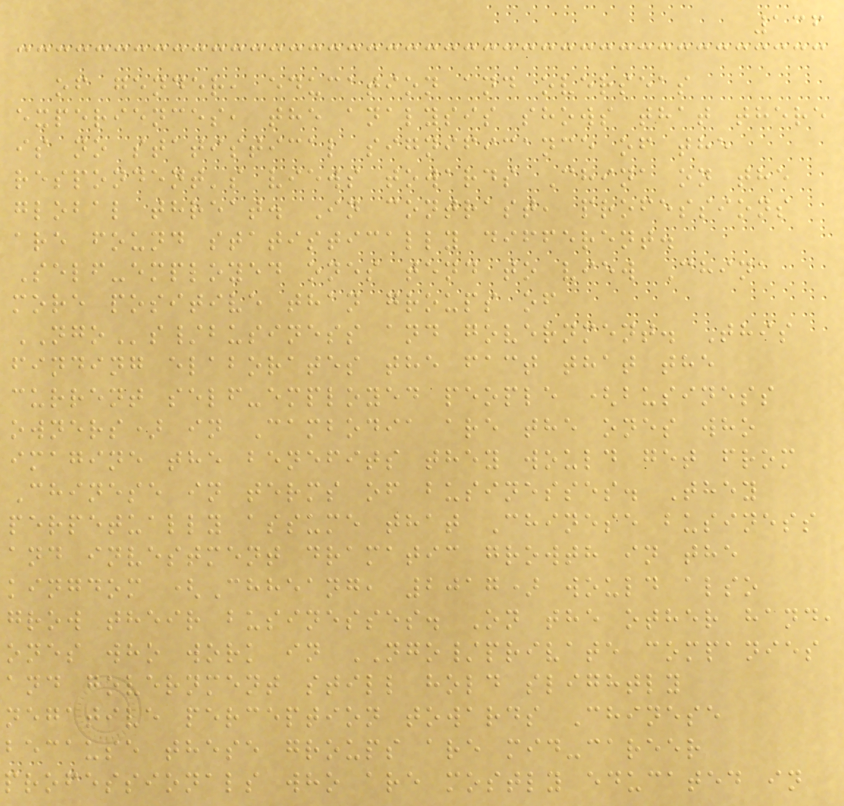136
of gender, education and overseas
experiences, the analysis shows that there
is no statistical significance of the
respondent's views towards China on the
global threat. In contrast, professions
are found statistically different.
Self-employed ones tend to view China
more positive than groups of
NGOs/business and government. This
finding elaborates the fact that the
current self-employed people (business
owners) in Cambodia are the ones who
imagine the benefits they would get from
Chinese in terms of businesses. They
perpetually assume that Chinese business
and investment dramatic growth in the
kingdom (Chheang, 2017) would also
grow their businesses. On the other hand,
ones who work in NGO/private companies
and government still hold slightly
negative perception towards Chinese
because these groups are mid-career
professionals who are mostly educated in
